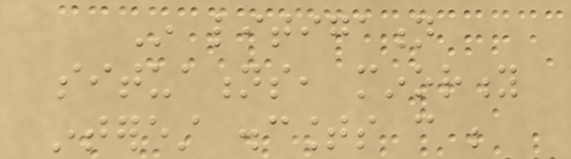In litigation
situations, minority
interest discounts can be
